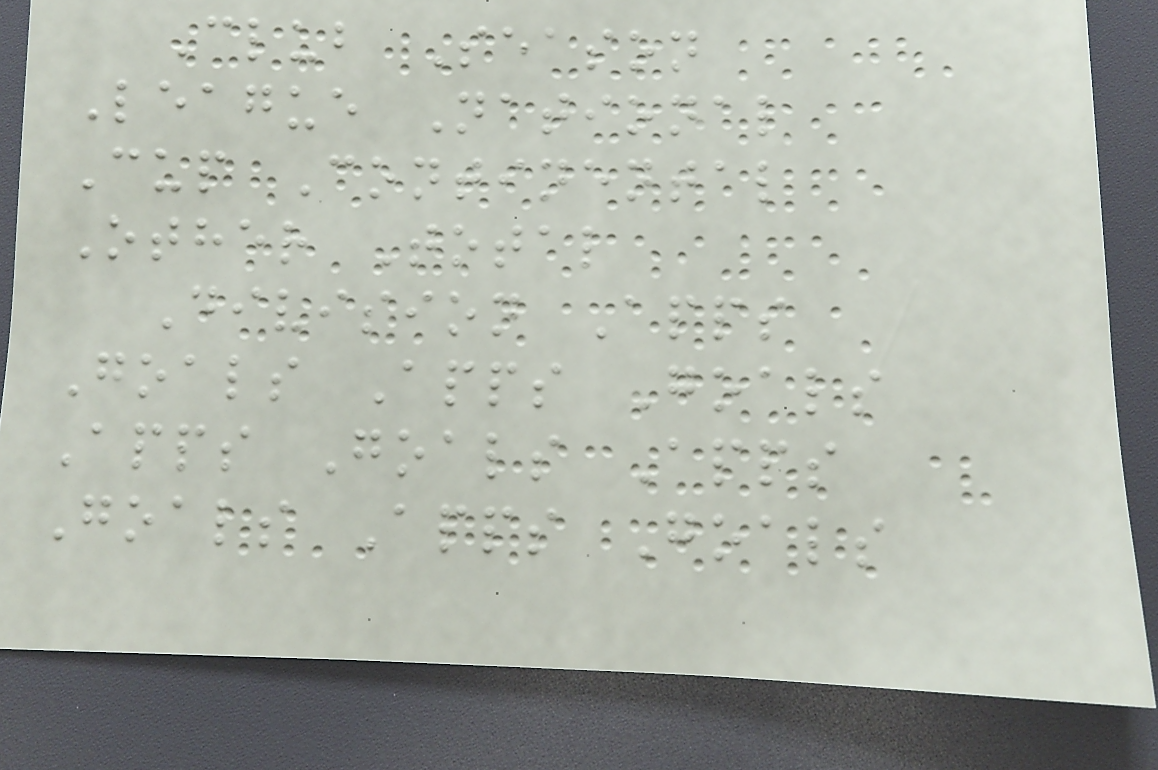Club Season
League National
Cup Continental
Other Total
Division Apps
Goals Apps Goals
Apps Goals Apps
Goals Apps Goals
